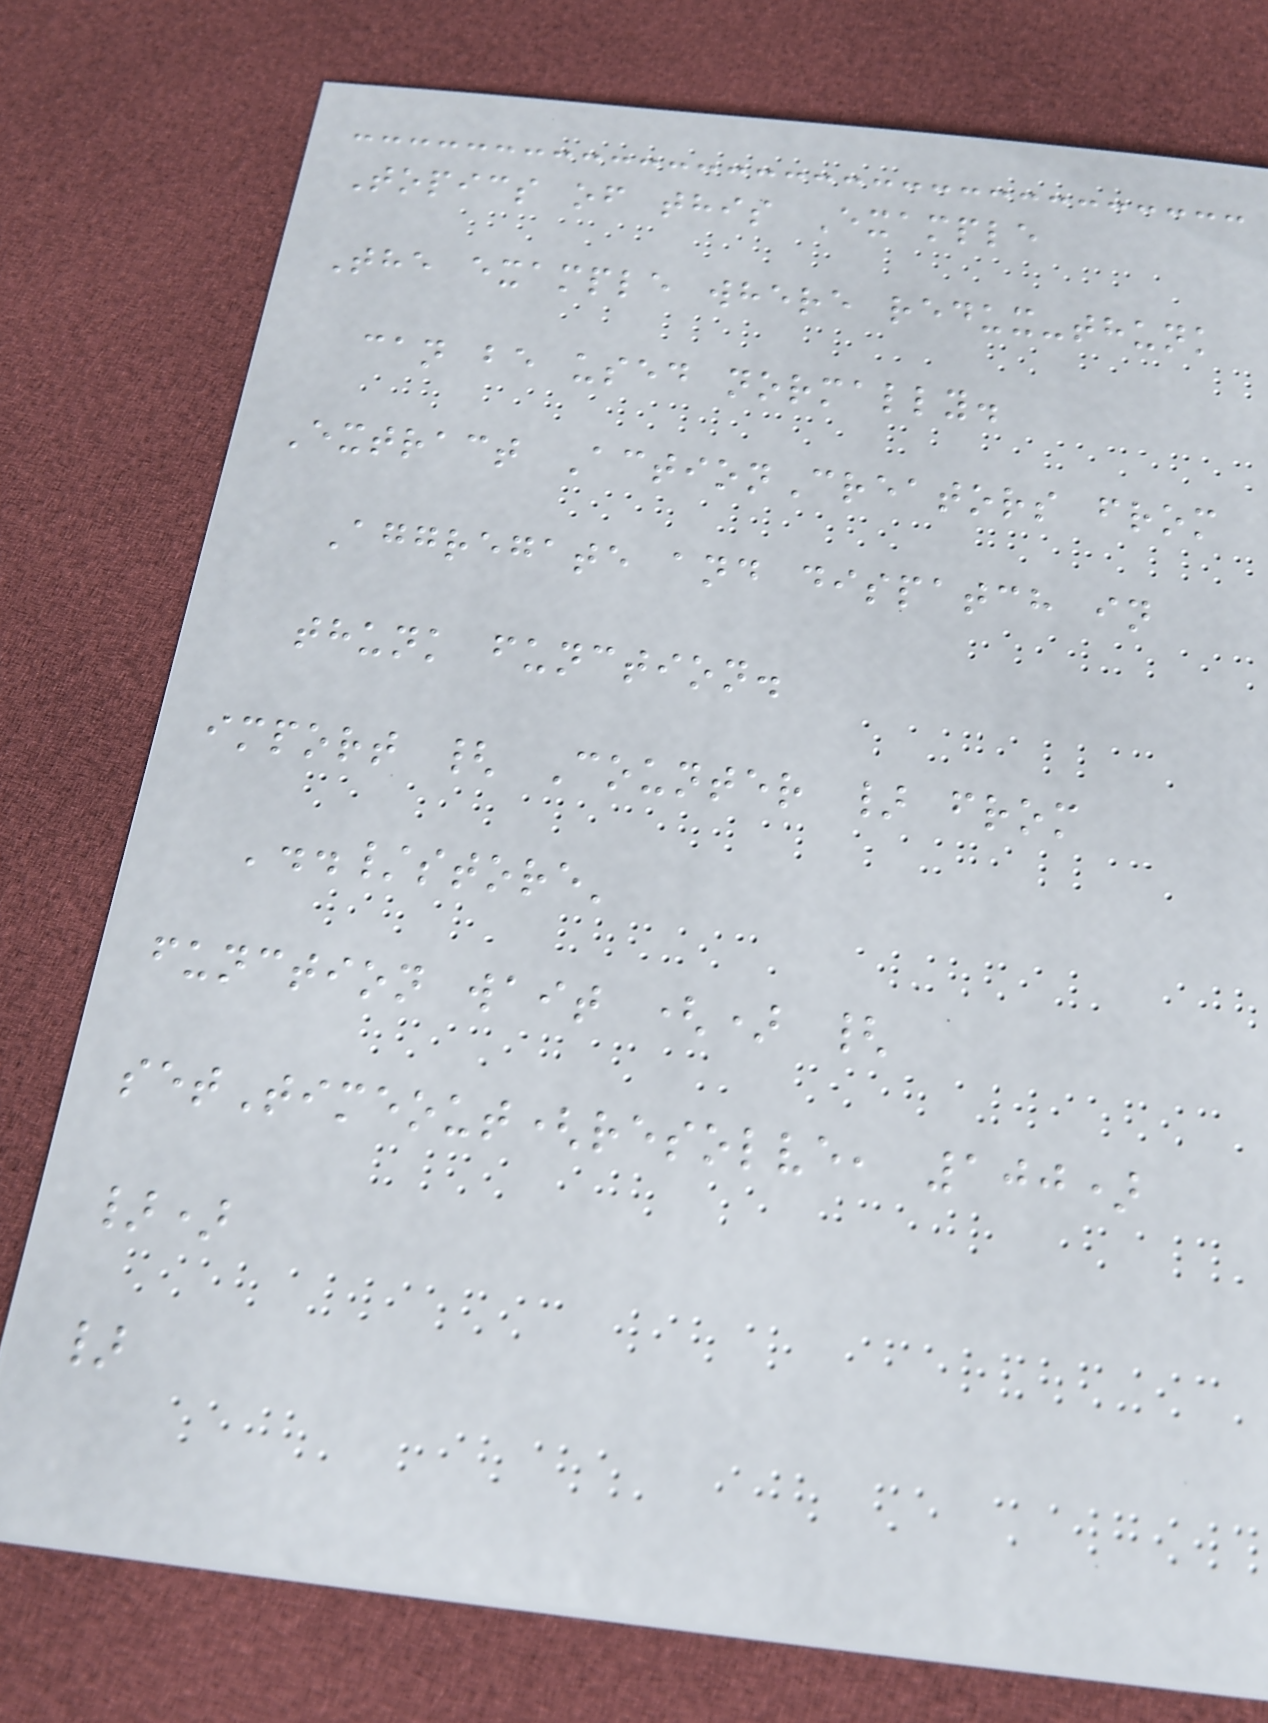Topics of this Example
The example where redux-thunk
can be used normally.
Extract ActionCreators from
Aggregate and dispatch in
thunk function.
import { Counter } from
'../store'
function wait () {
setTimeout(resolve, 100)
})
}
